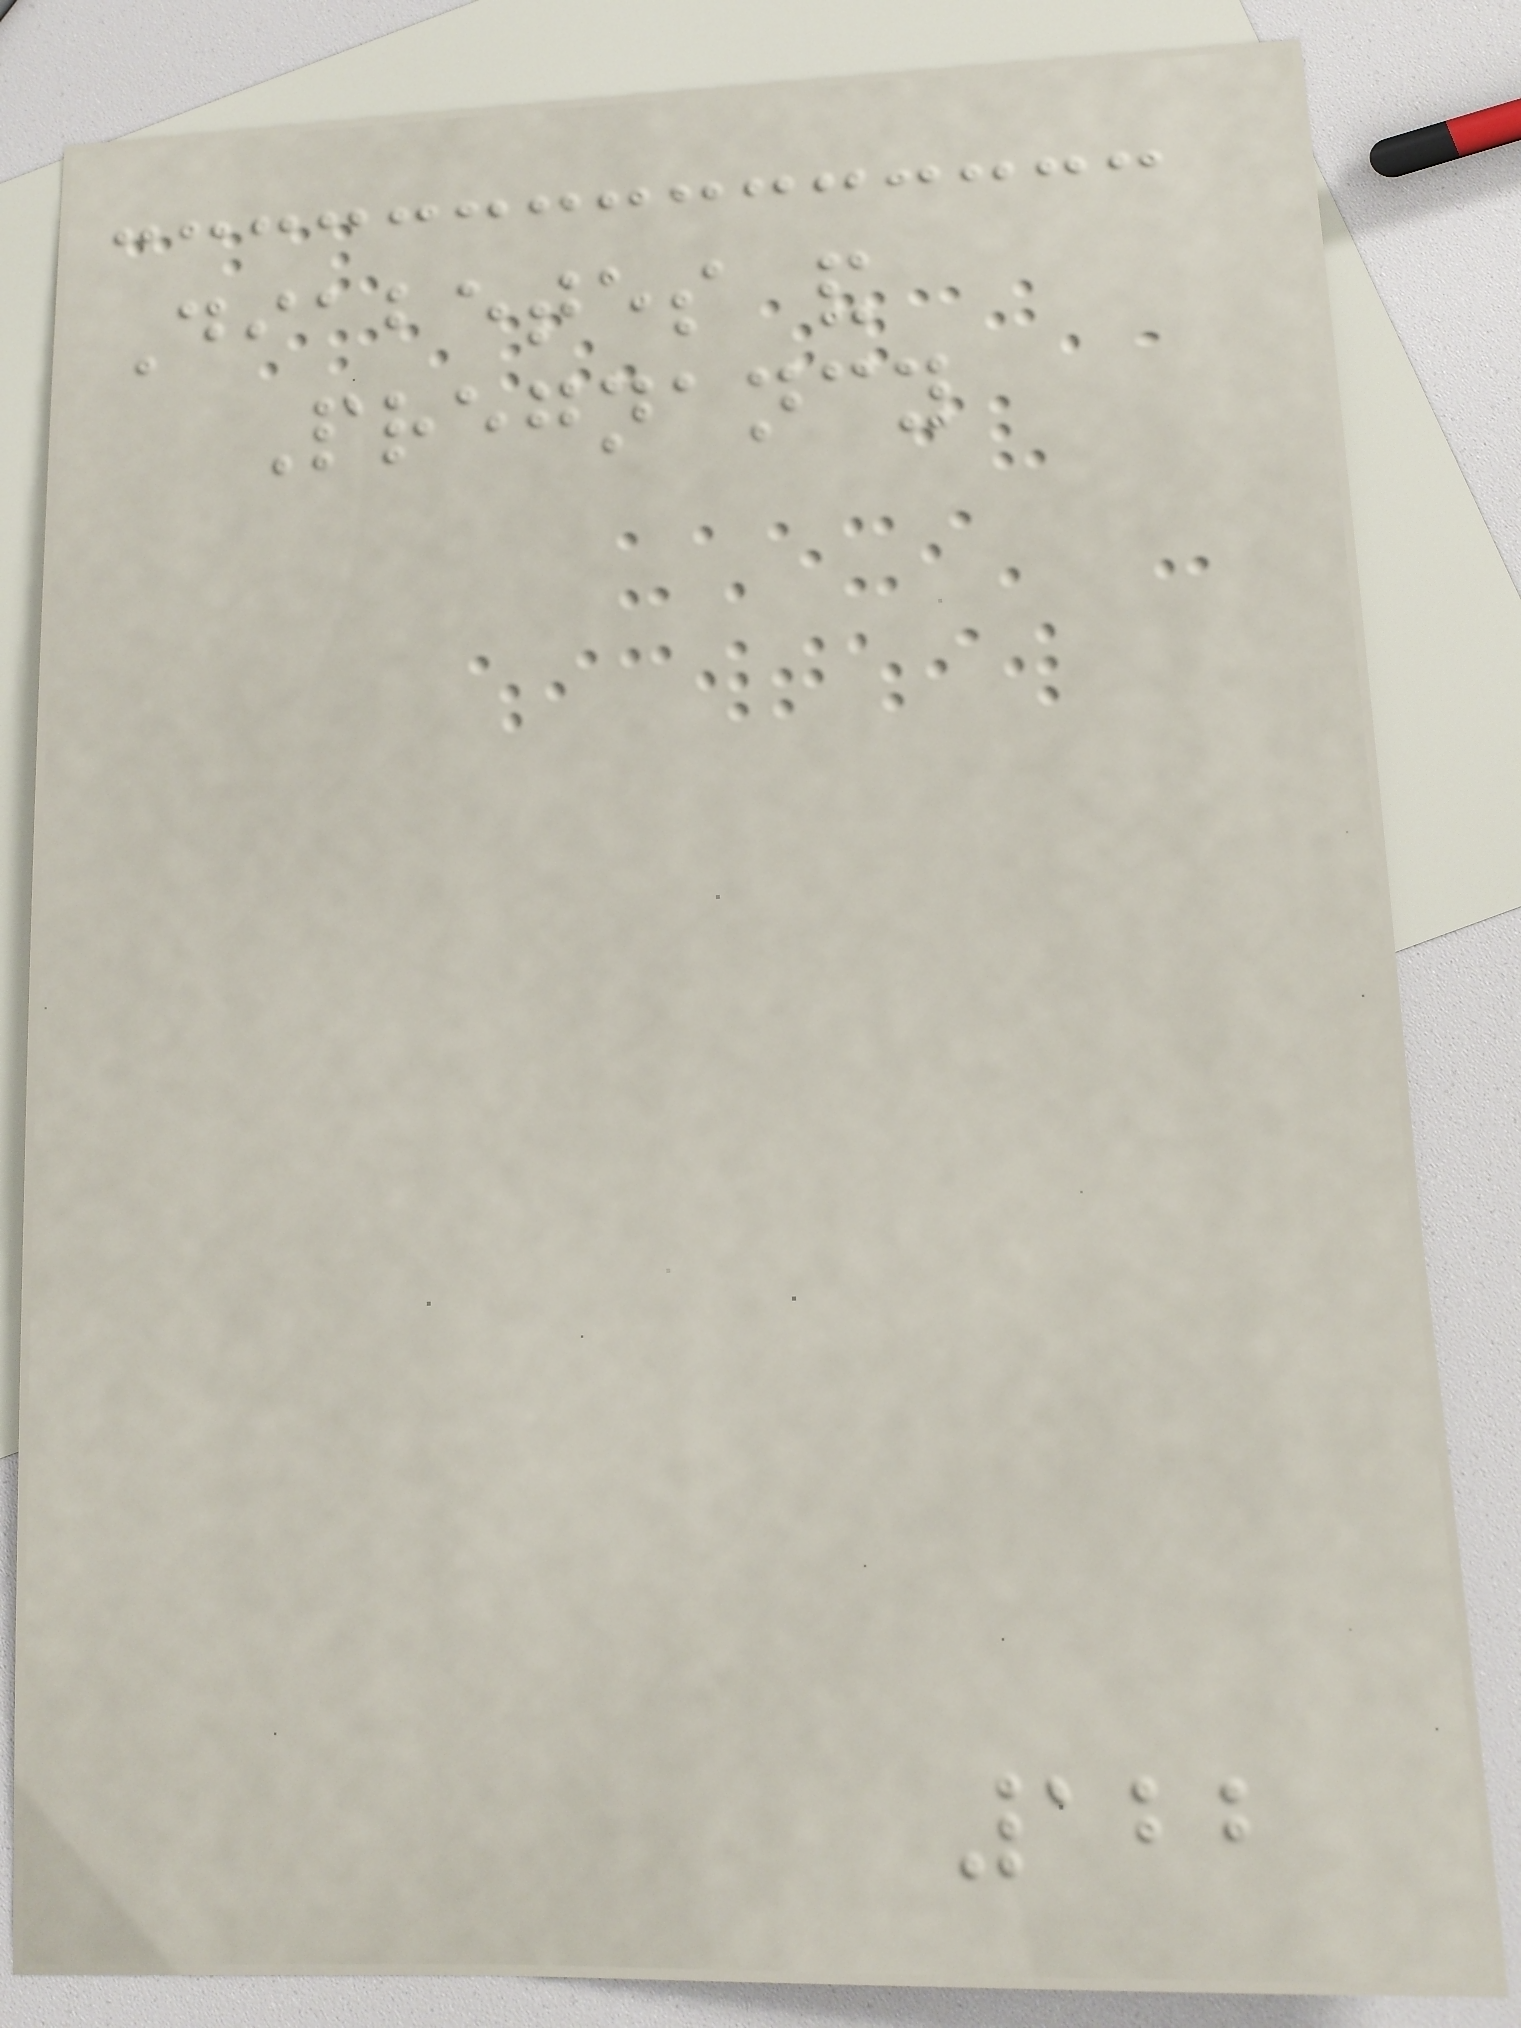Diabetes and
Pregnancy
122
